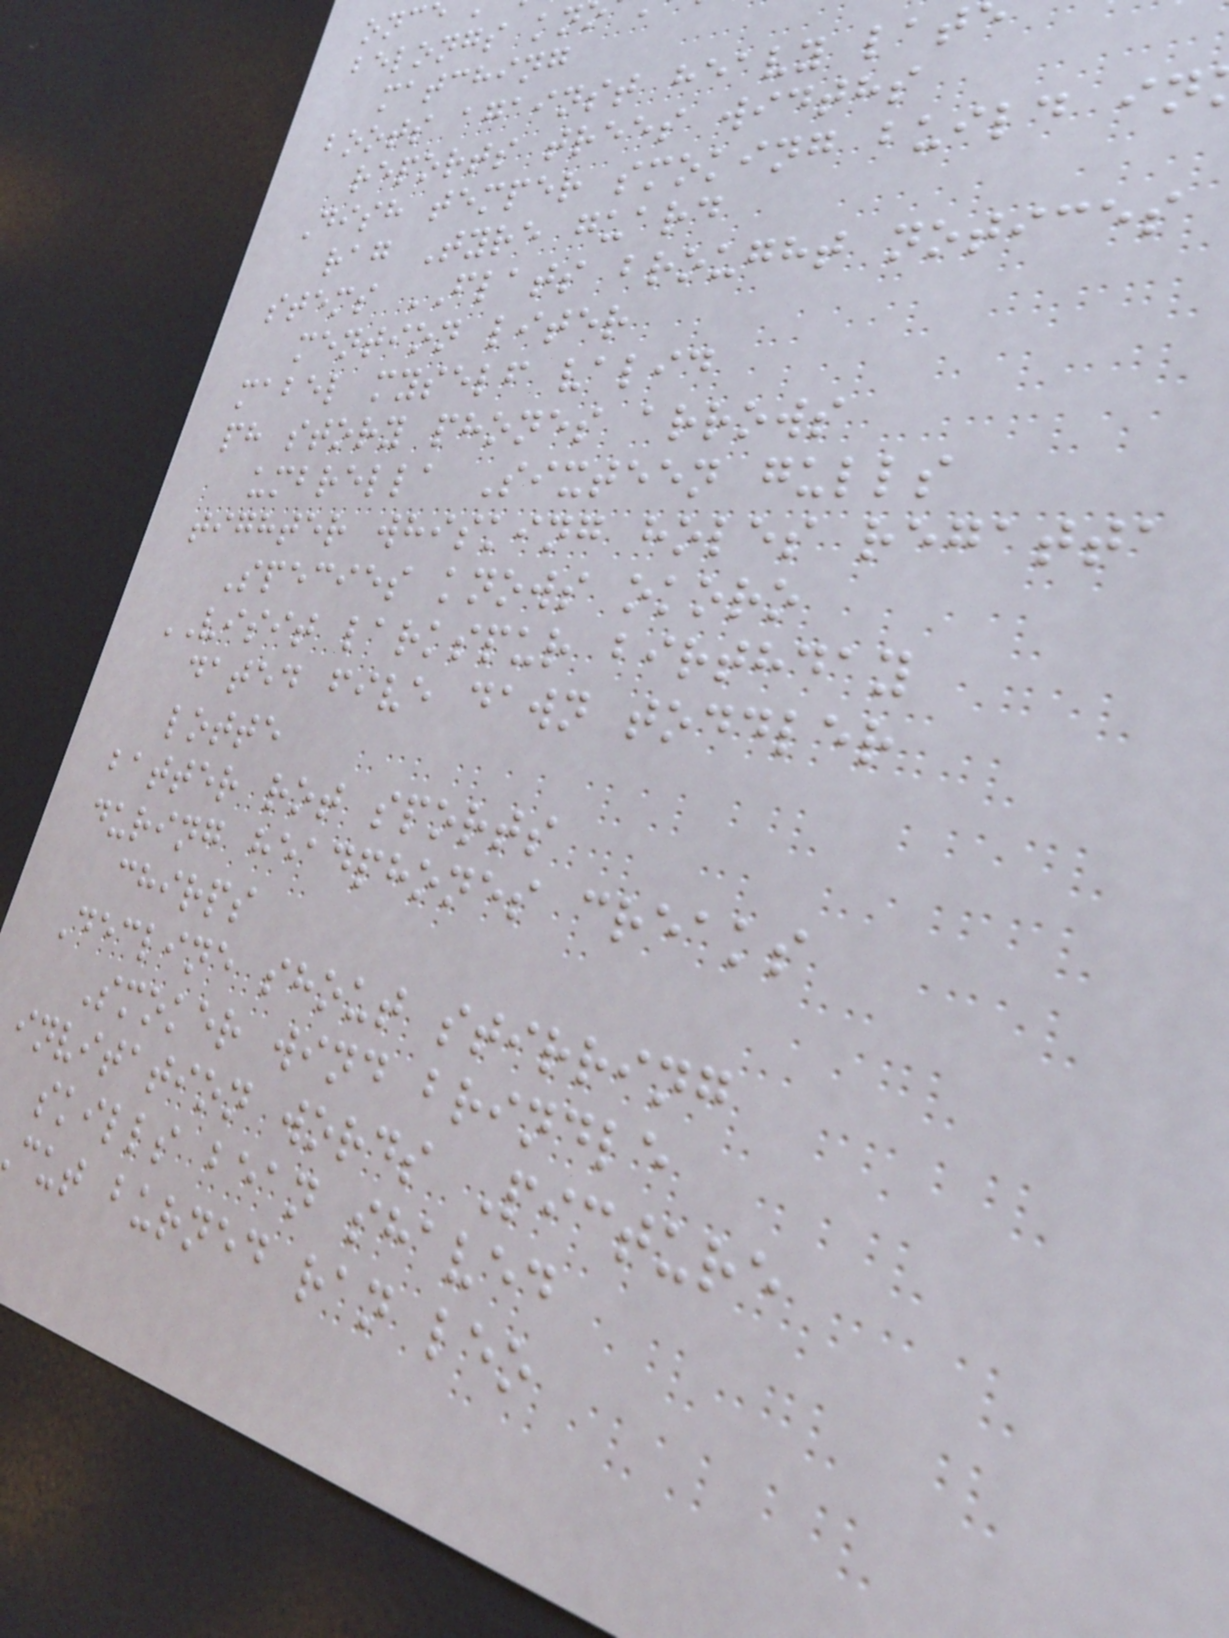belongs kn
matching
boots against heavy lat
reports trees widths
Dish temper smoking build in
rag Tyre guard
stems FLATS brought notices
mention liter
mabel myself valid
ph story phones arrows
umbrella Sixteen gulls
tighter whisking holes regatta
Species knows okoro
VISIT larkspur birthday
dated five dawn toddler
lotte
batter rot sports
during headphones creaks
chirps
Decline shout stirring
Smoker wind brindle
invitation words Picture
skills bean shaved
cut burned ran leo
